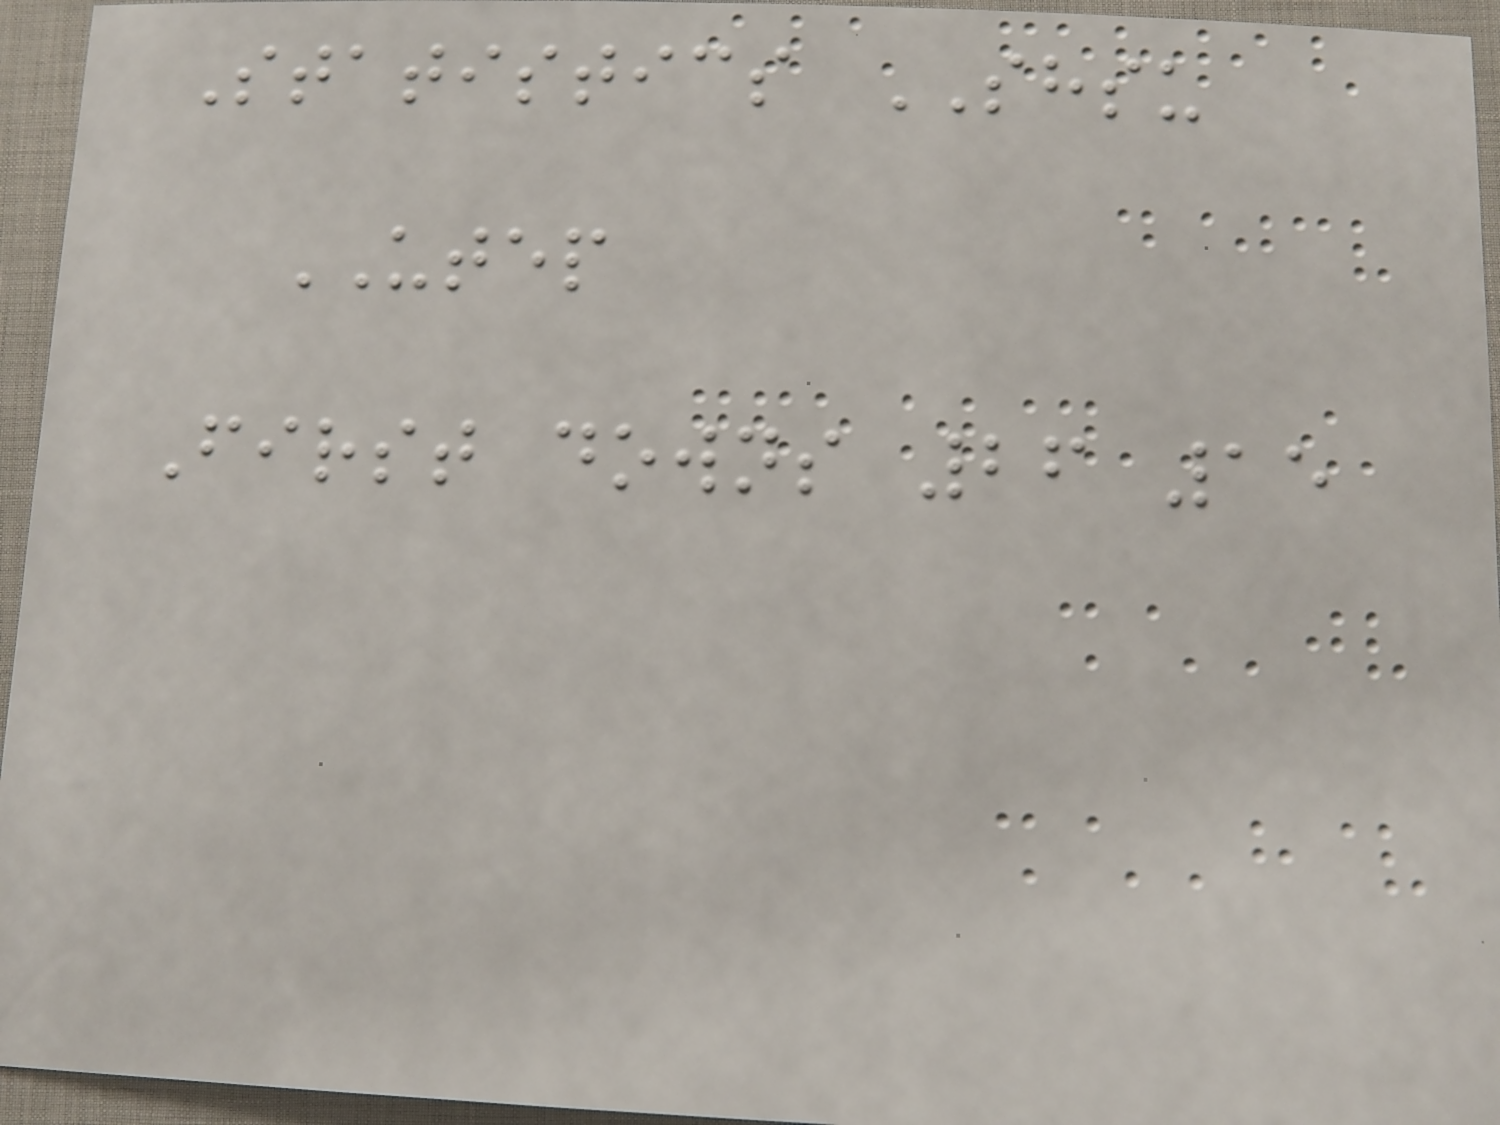Statistics SHSU
UTEP
First downs 26 15
